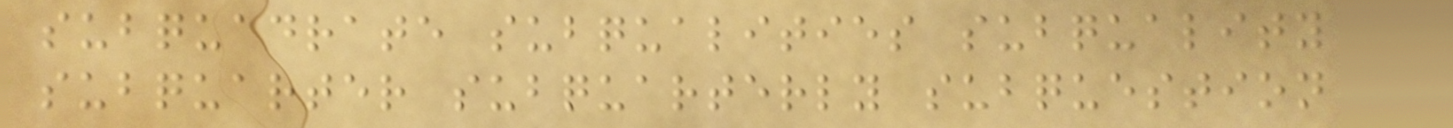subquadrate subqualities subquality
subquarter subquarterly subquestion
